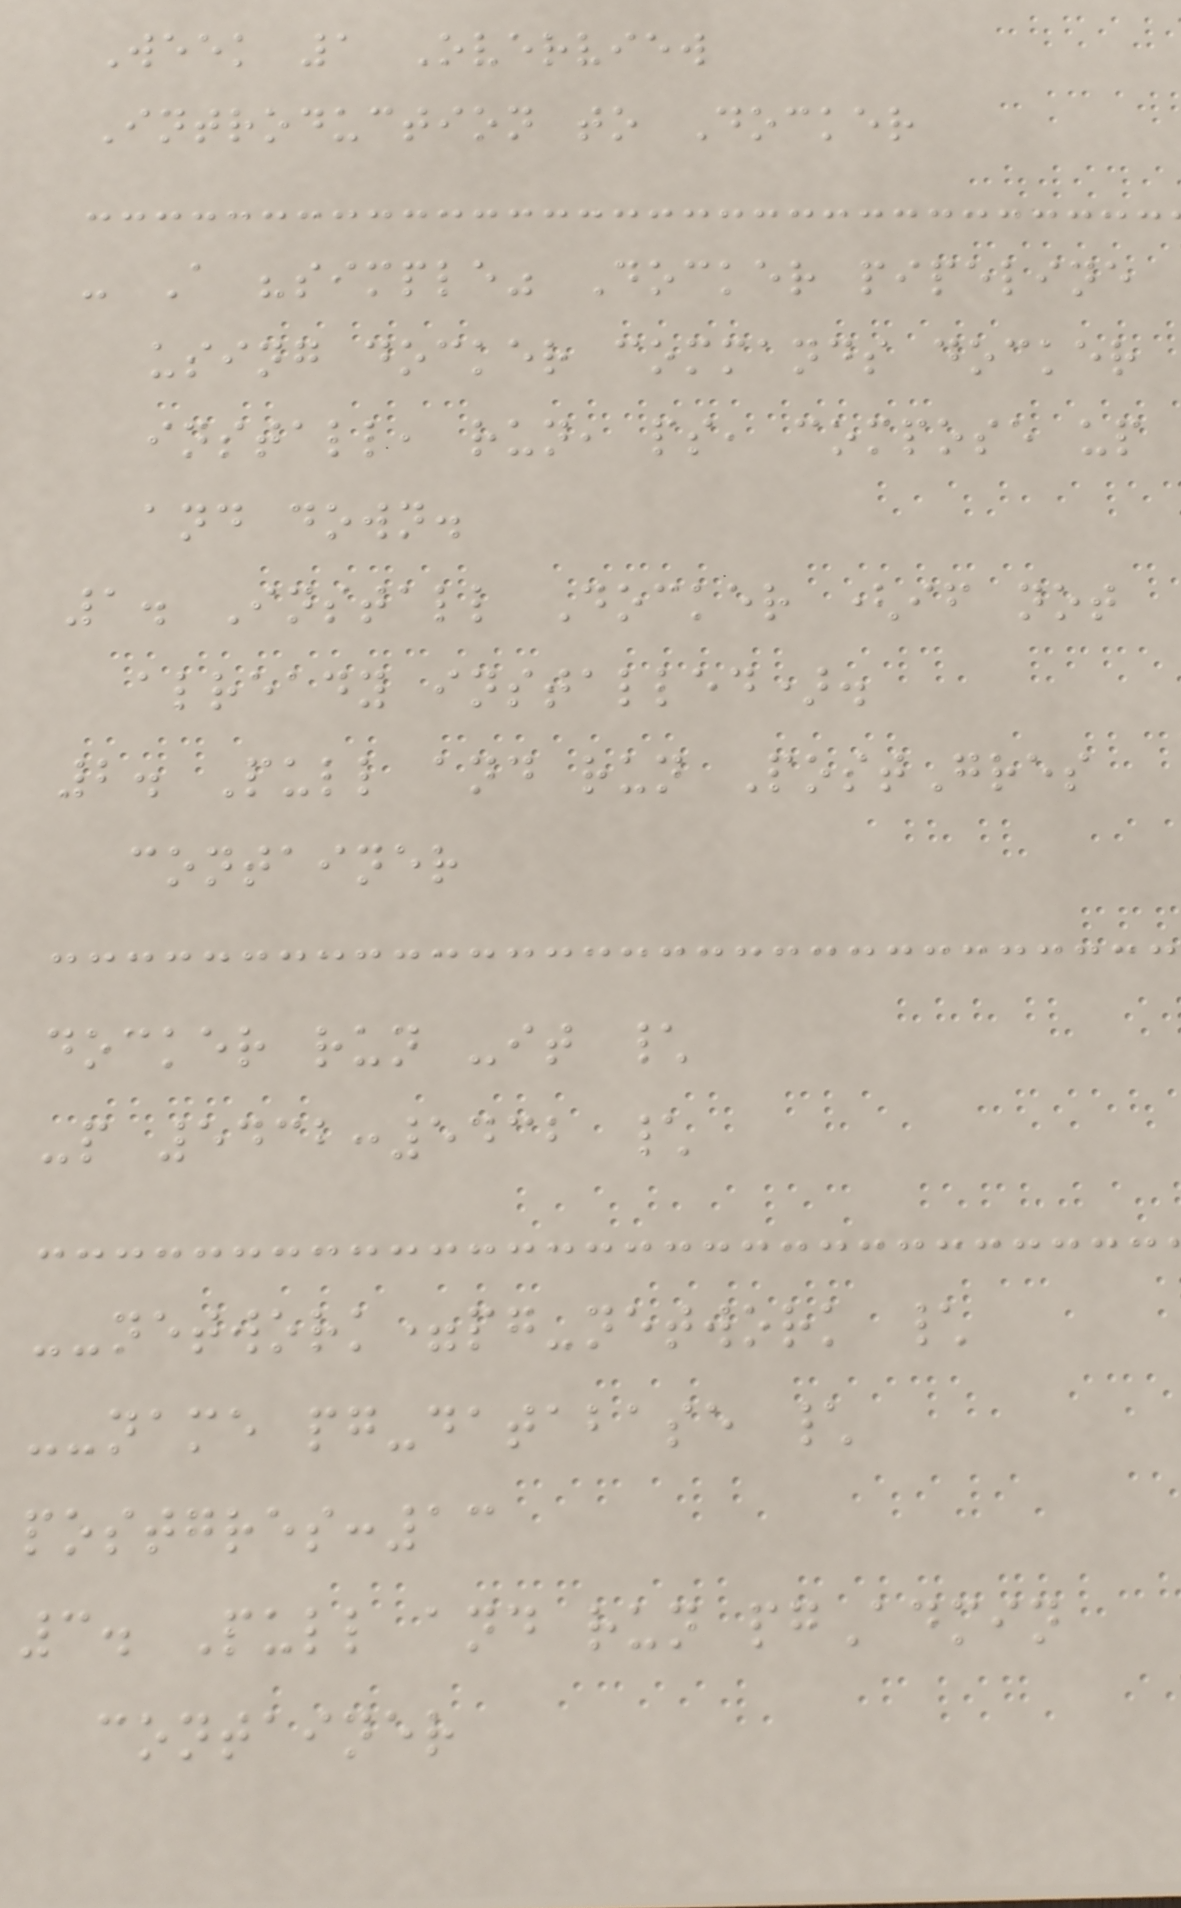Week 1 Overview
Introduction to Docker
- A "simple" Docker pipeline
using docker commands docker
install, run, ps, compose up
and down.
1. Install Docker (if not
already installed).
2. Pull and run PostGres
container
docker run -it \
-p 5432:5432 \
--network=pg-network \
--name pg-database \
postgres:13
3. Pull and run pgAdmin
container
